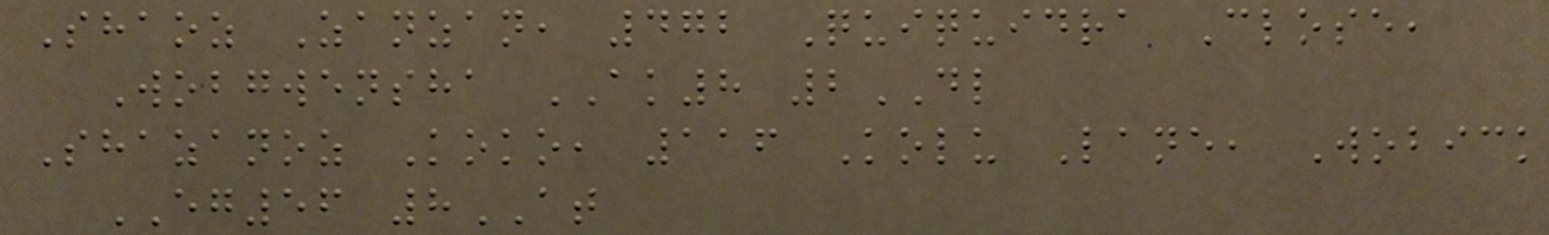Shaoz Zanzan, 472 Quiquidra Close,
Wobgwensha AK8 2DL
Shazanoz Koko, 116 Kolu Lane, Wobick
EG56 8AT
